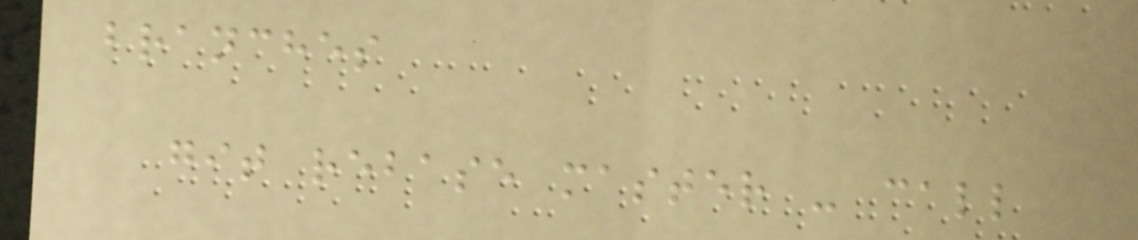branches
git rebase master - call
